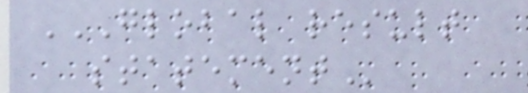GLOBAL RESULT
STATEMENT
